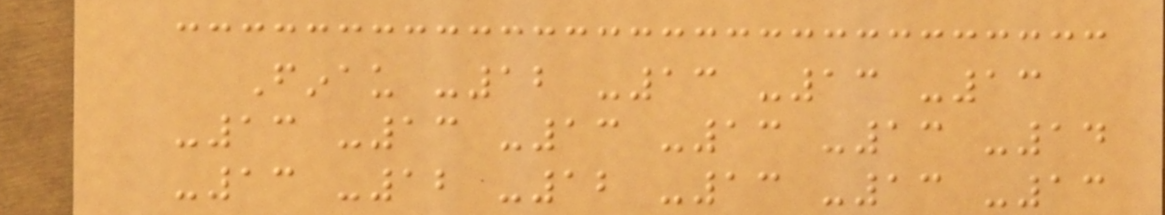Finau -12 -13 -13 -13
-13 -13 -13 -13 -13 -14
-13 -12 -12 -13 -13 -13
